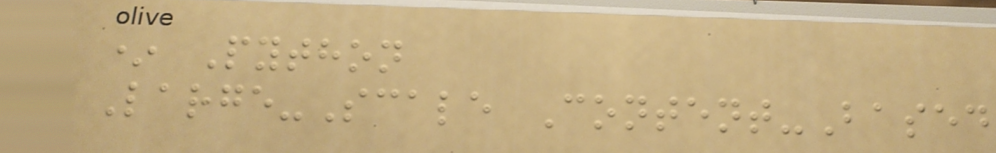* Python
Large-Scale Content-Based
